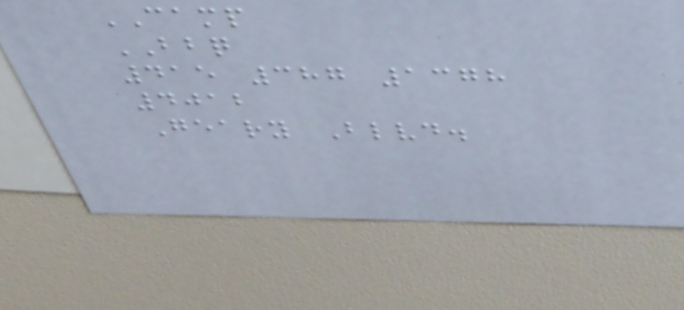CAMP
BBQ
415 387 1378
4012
Geary Blvd.
